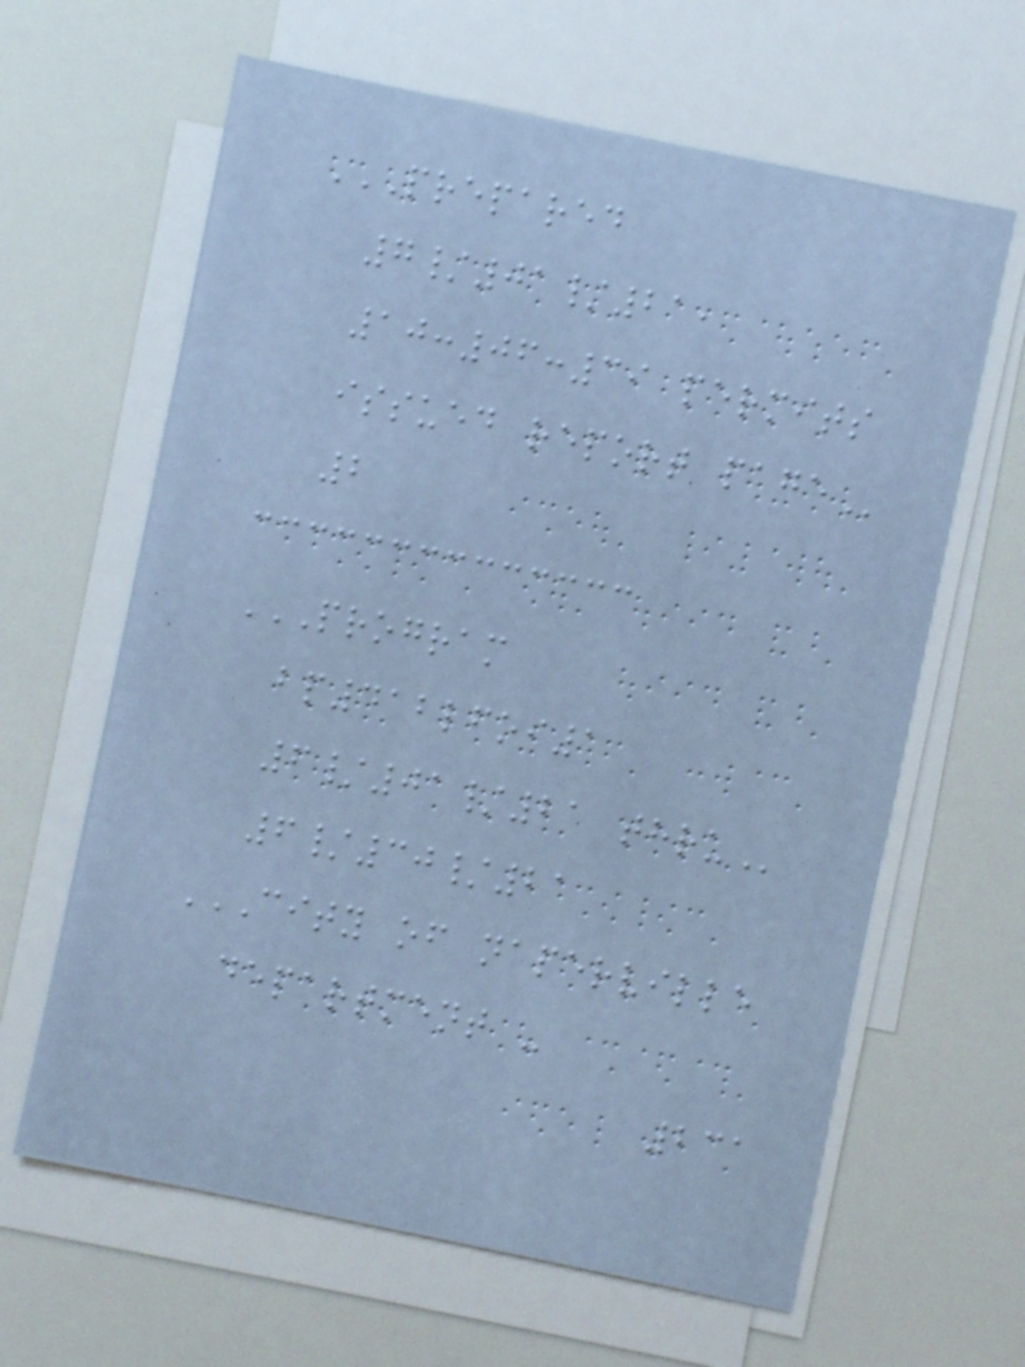PREPARED
7/01/21,
10:06:39 PERMITS
ISSUED REPORT PAGE
2
PROGRAM
BP412LFOI1
6/01/21 THRU
6/30/21
CITY OF NAPERVILLE
DEPARTMENT -
231
